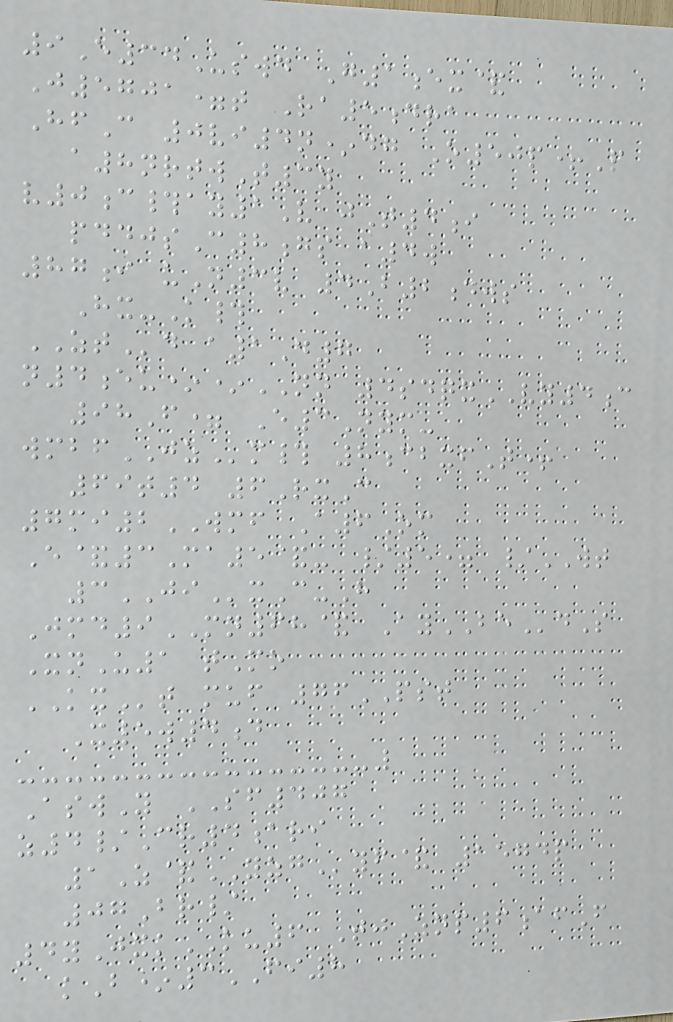9E34Uswd G1ex&
J5701=t Ra5dra
HfC 0vi4n*dg O50p+P
a8nrtwT3y
v0c#ay1V jT4i
pddjsC8gs a4w
87i uN3v 4B2dws
Hx-K#
ZTd a1D7
n4eu**NN 4sdqxVY4c
98F= E3Nym-
wmbfJZm# 8cbxfT+
69t4 6RxC
7mi2WMF A6Om
E&3Ma5&- /5= /WT
3JIxC-H
Jmd9MN68& AyBEdS
XnU1 tMo
KXt muf 76PST
X5w4d
AswY SF407
z4/Cr4ari
1Z&YZGyf& 1574p
07Br/
4yJxkKU6 TjZnp6afF
kB*3FI8
